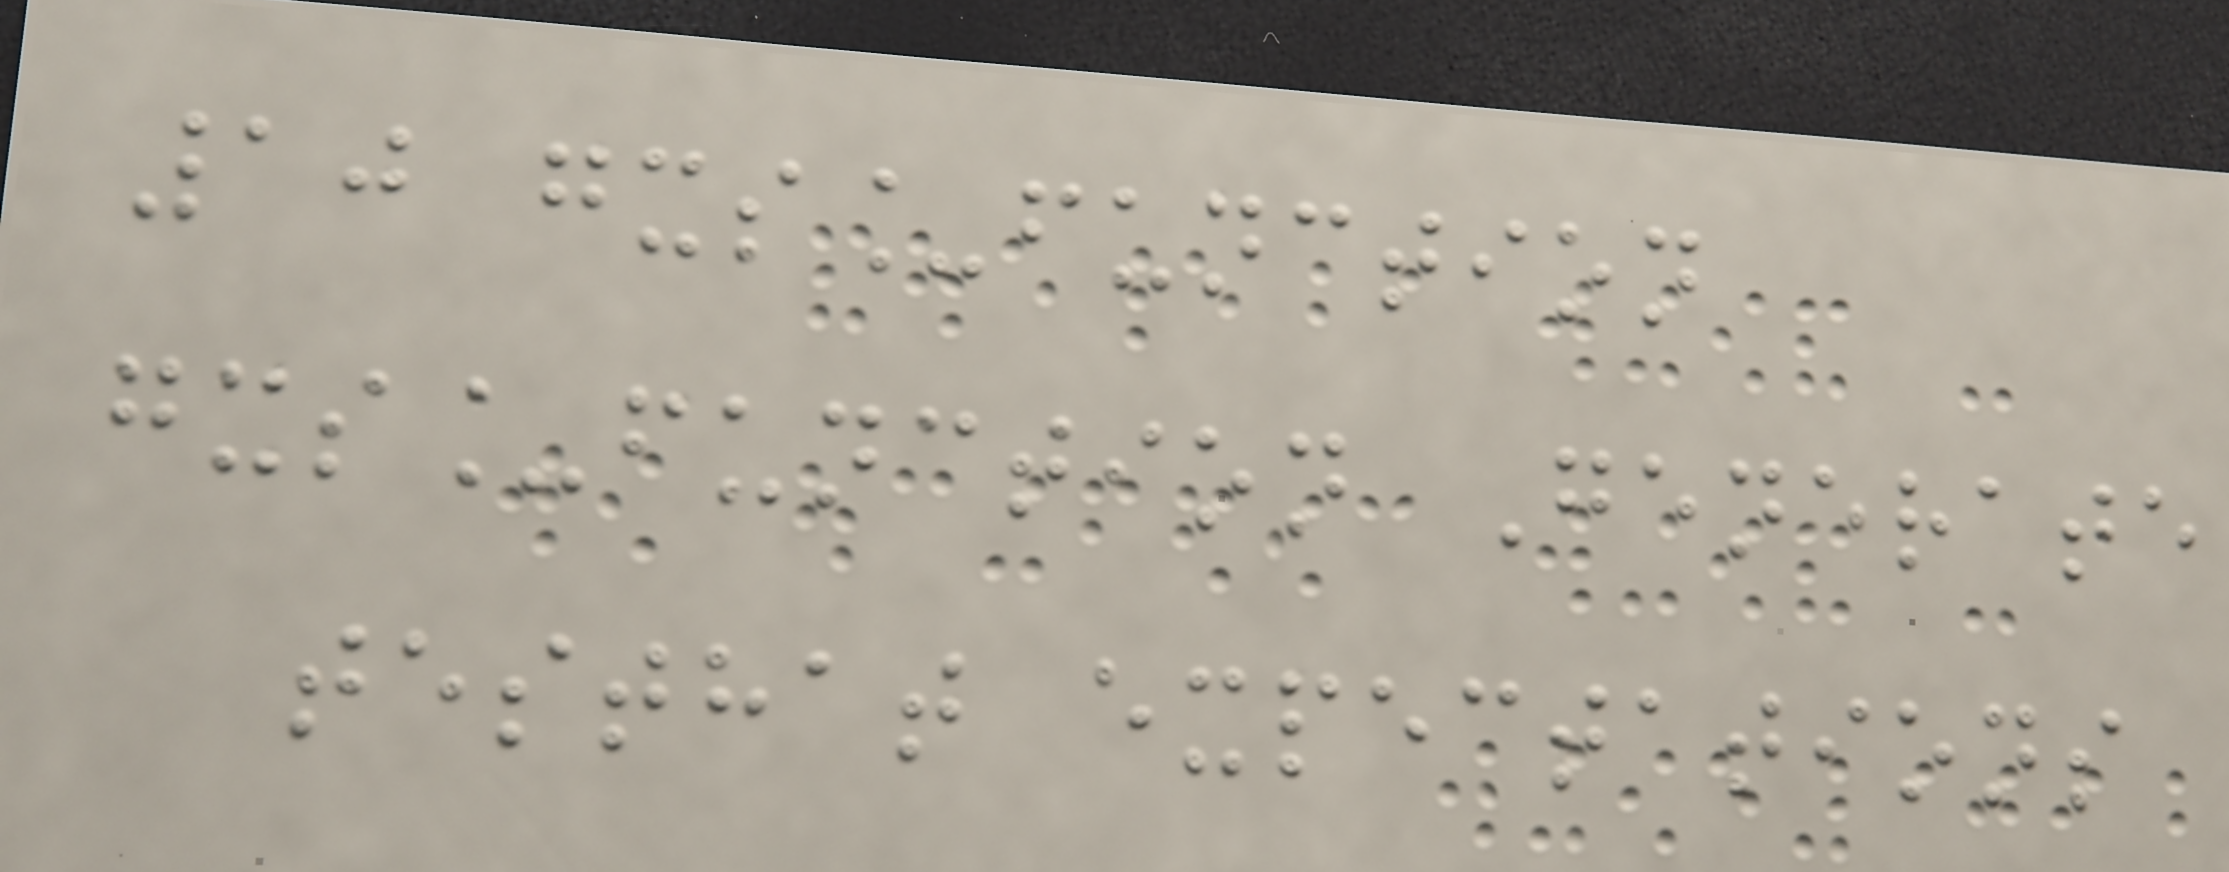10 gxs_function
gxs_function Generate
testhat expectations
